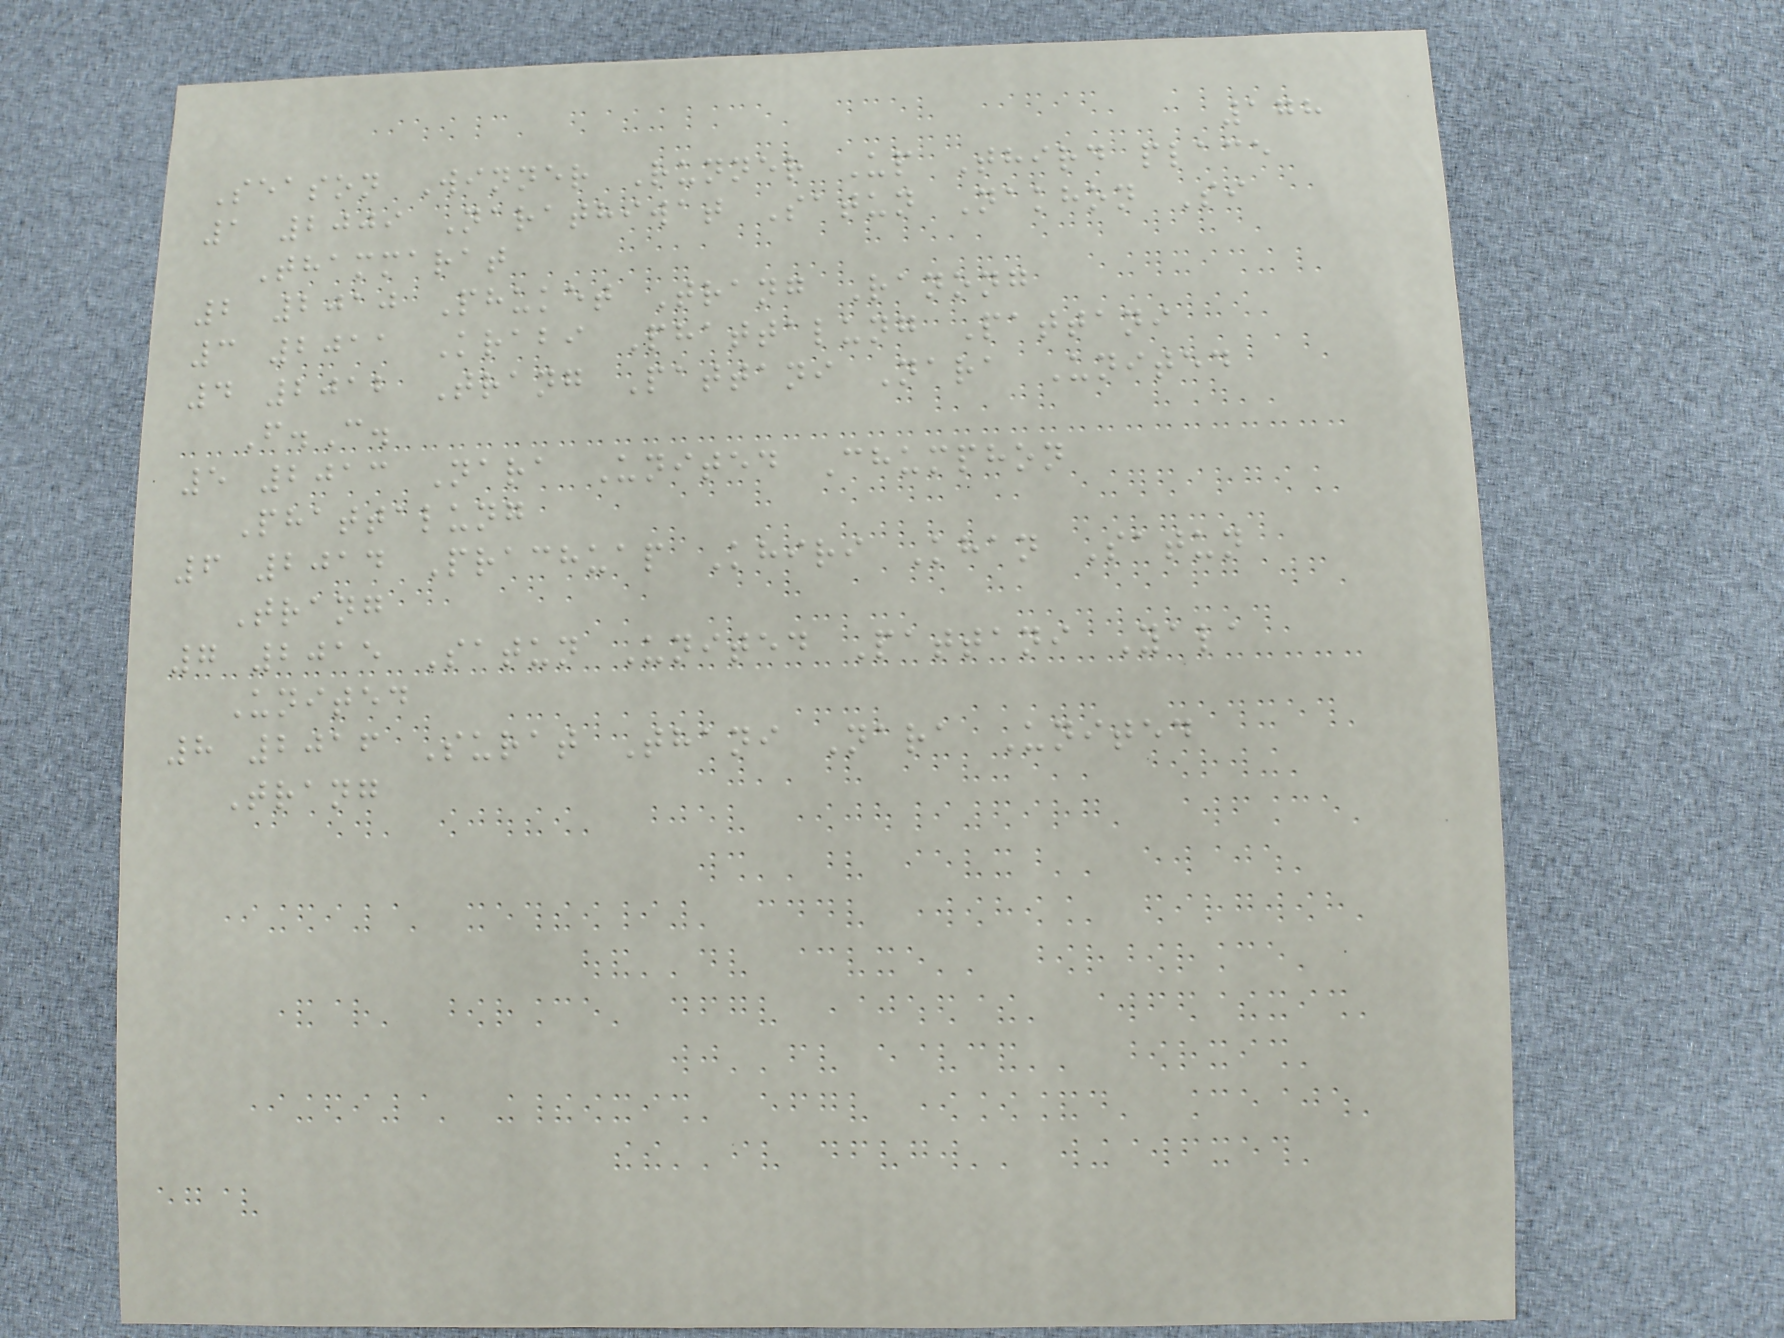178
Season Winner Runner Up Third place
1 2009 Narathiwat Satun Nakhon Si
Thammarat
2 2010 Phuket Trang Ranong
3 2011 Krabi Phattalung Pattani
4 2012 Trang Pattani Nara United
F.C.
5 2013 Nara United Chumphon
Phattalung
6 2014 Prachuap Khiri Khan Satun
Trang
7 2015 Satun United Pattani Yala
United
8 2016 Surat Thani Nara United
Trang
